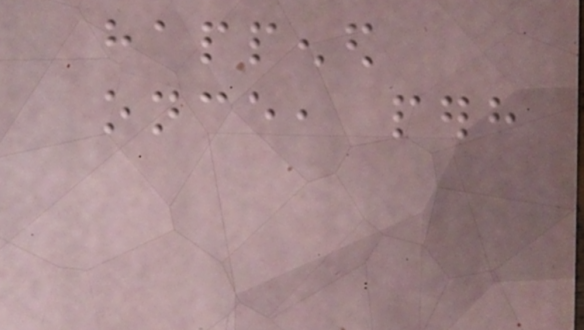happened
once, perhaps
